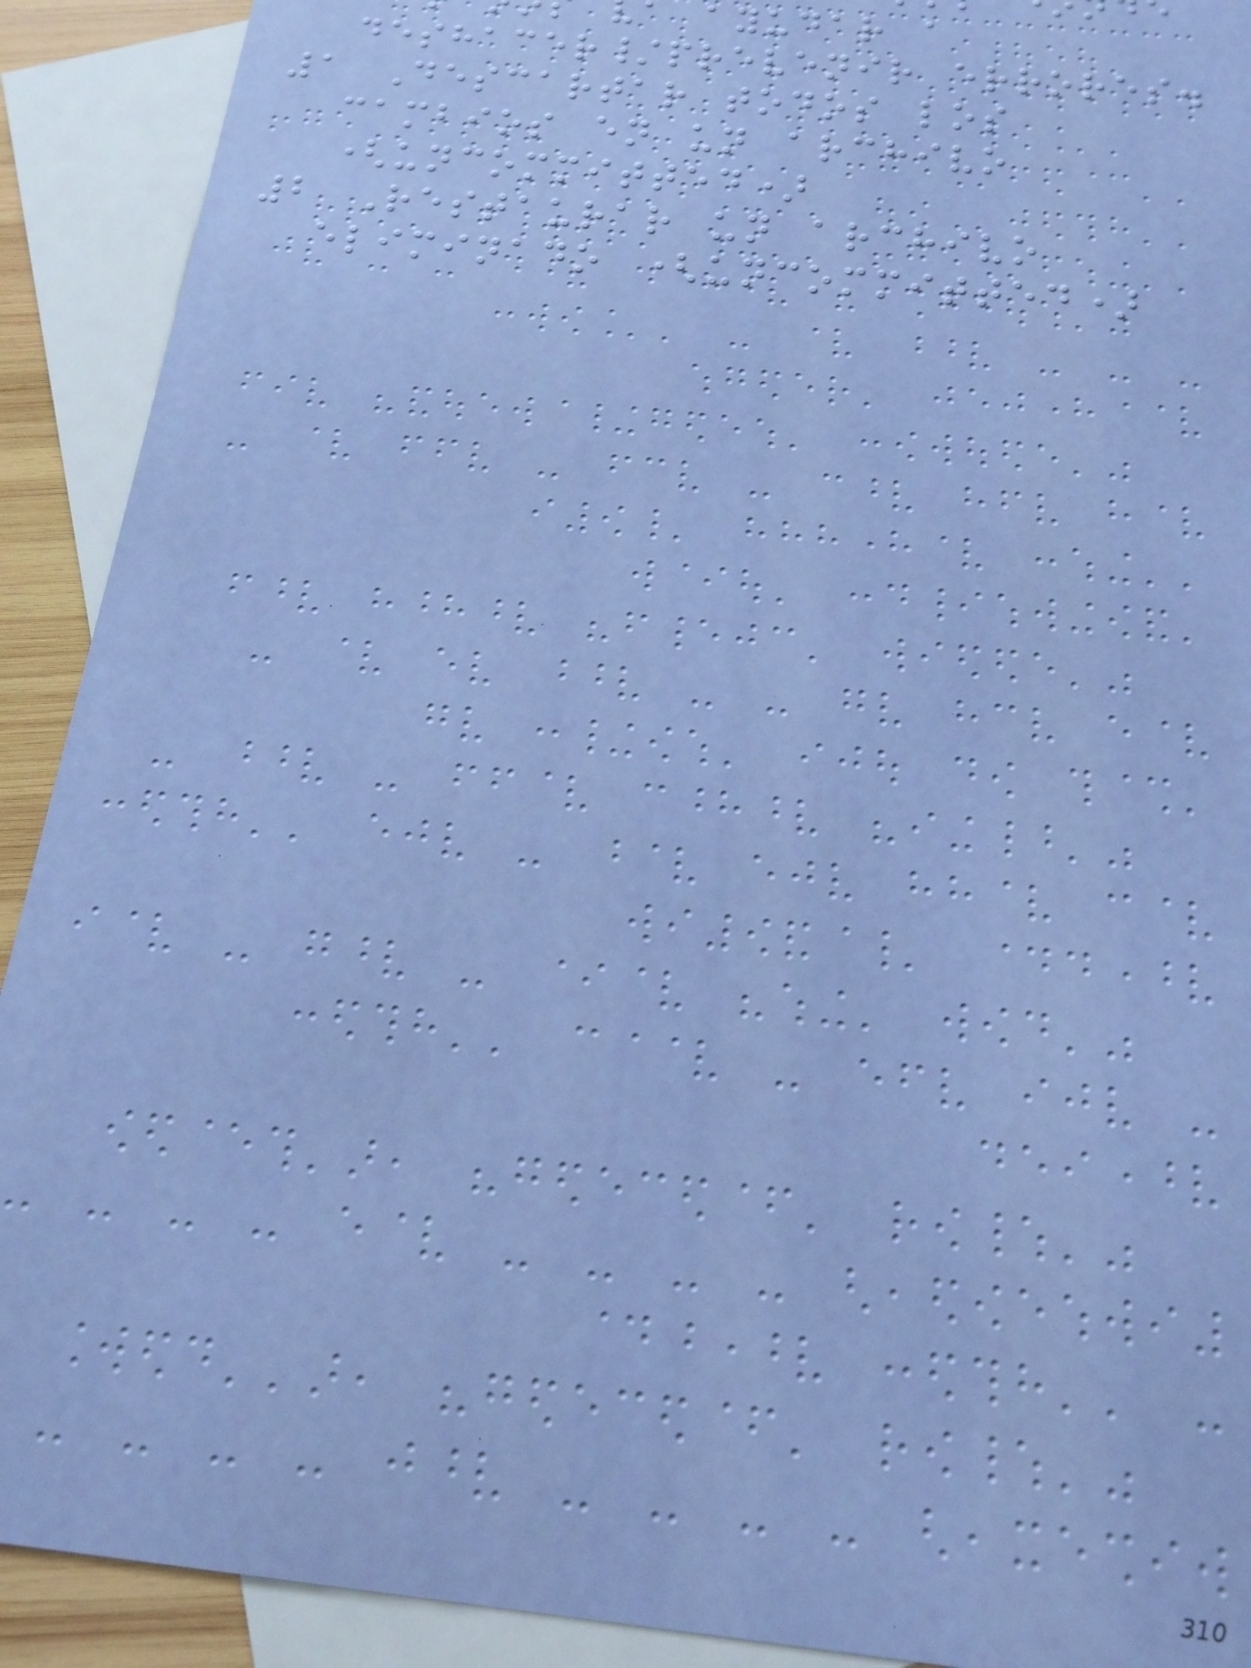ayudar a
deshacer/prevenir errores.
1 Descartar todos los
cambios en un archivo
(uncommitted)
2 Restaurar un archivo
eliminado (uncommitted)
